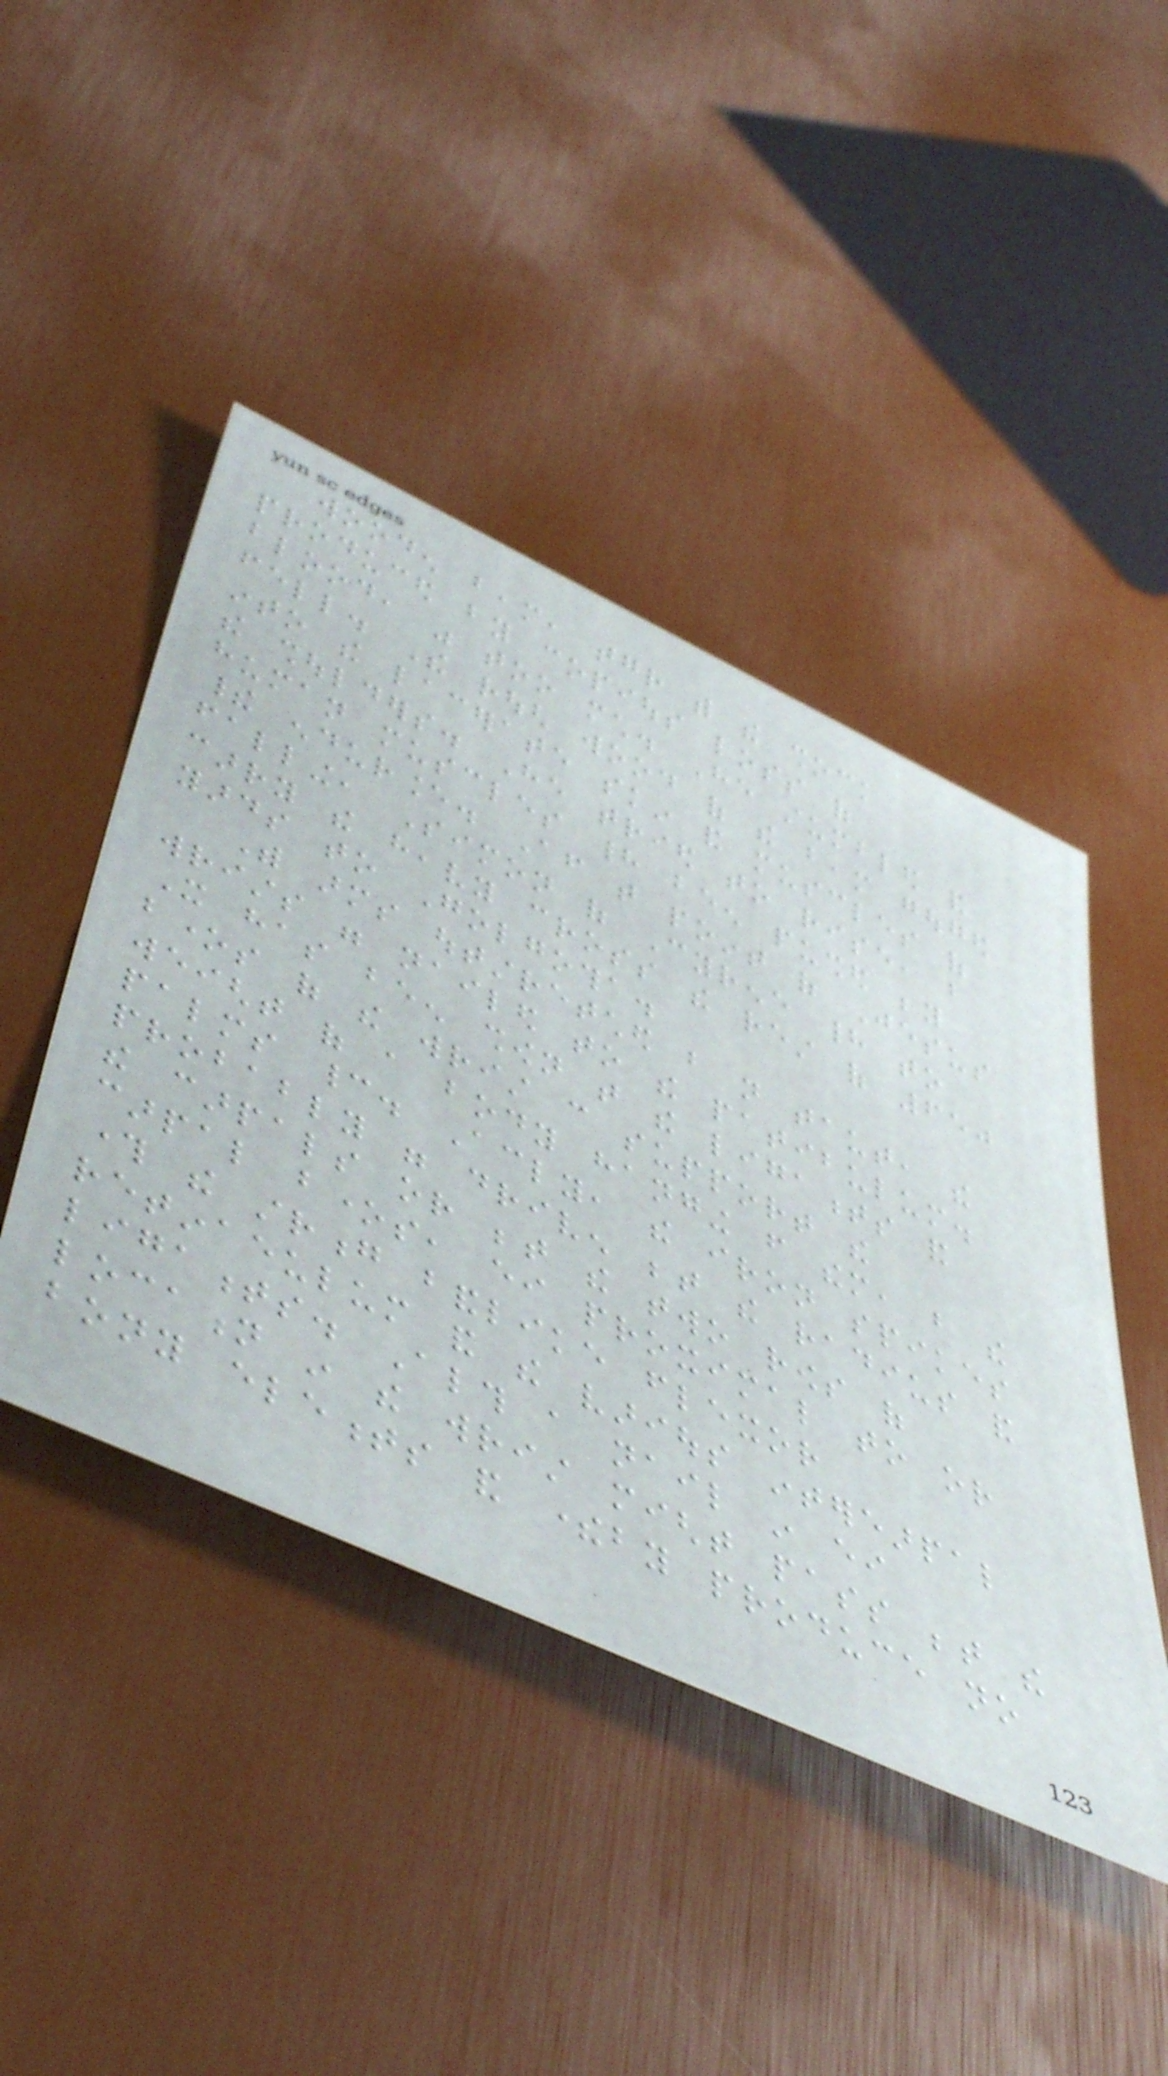wooden beam, together with the shock
produced by copious loss of
blood, was too much. He stumbled and
fell. The rough wood of the beam gouged
into the lacerate skin and muscles of
the shoulders. He tried to rise, but
human muscles had been pushed beyond
their endurance. After that point of Jesus
falling, Simon of Cyrene had to
carry the heavy cross the rest of 650
yards to Golgotha.
With arms outstretched but not taut, the
wrists were nailed to the patibulum.
It has been shown that the ligaments and
bones of the wrist can support the
weight of a body hanging from them, but the
palms cannot. Accordingly, the iron spikes
probably were driven between the radius and
the carpals or between the two rows of
carpal bones, either proximal to or
through the strong bandlike flexor
retinaeulum and the various interearpal
ligaments. Although a nail in either
location in the wrist might pass between the
bony elements and thereby produce no
